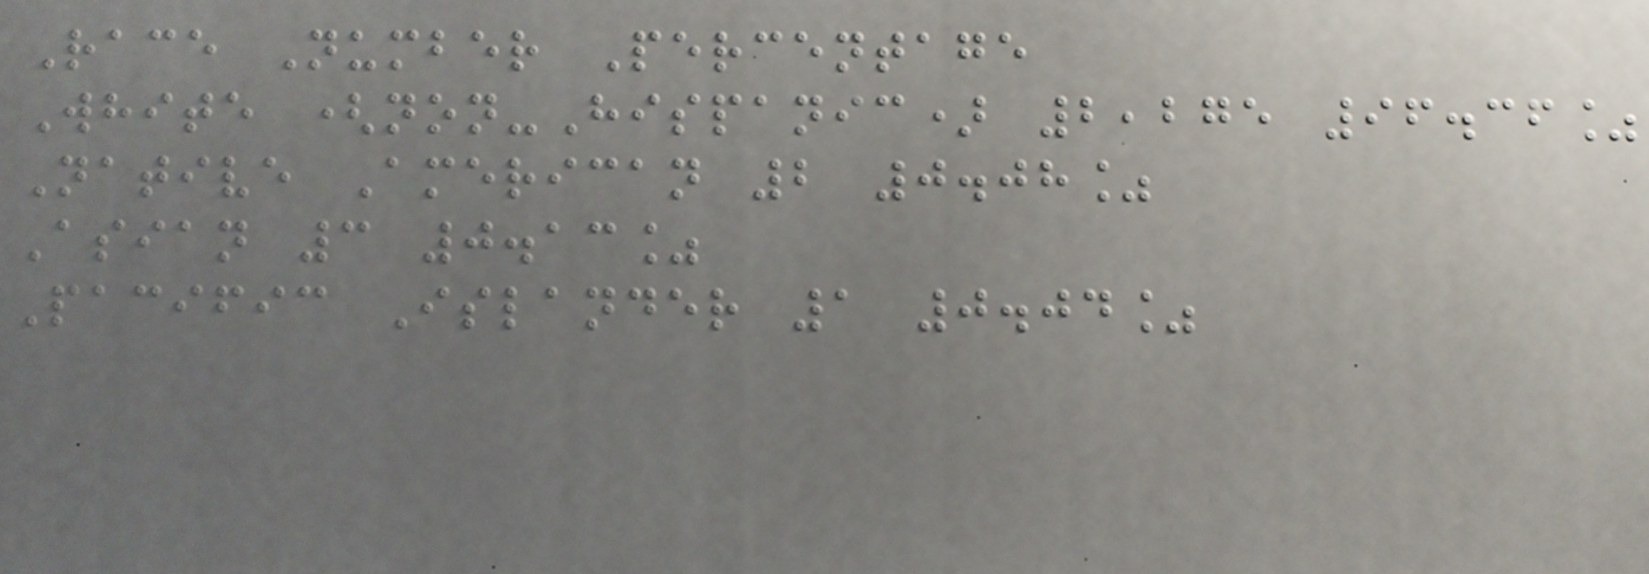Race Number Percentage
White (non-Hispanic) 2,275 96.36%
Native American 2 0.08%
Asian 3 0.13%
Pacific Islander 1 0.04%
